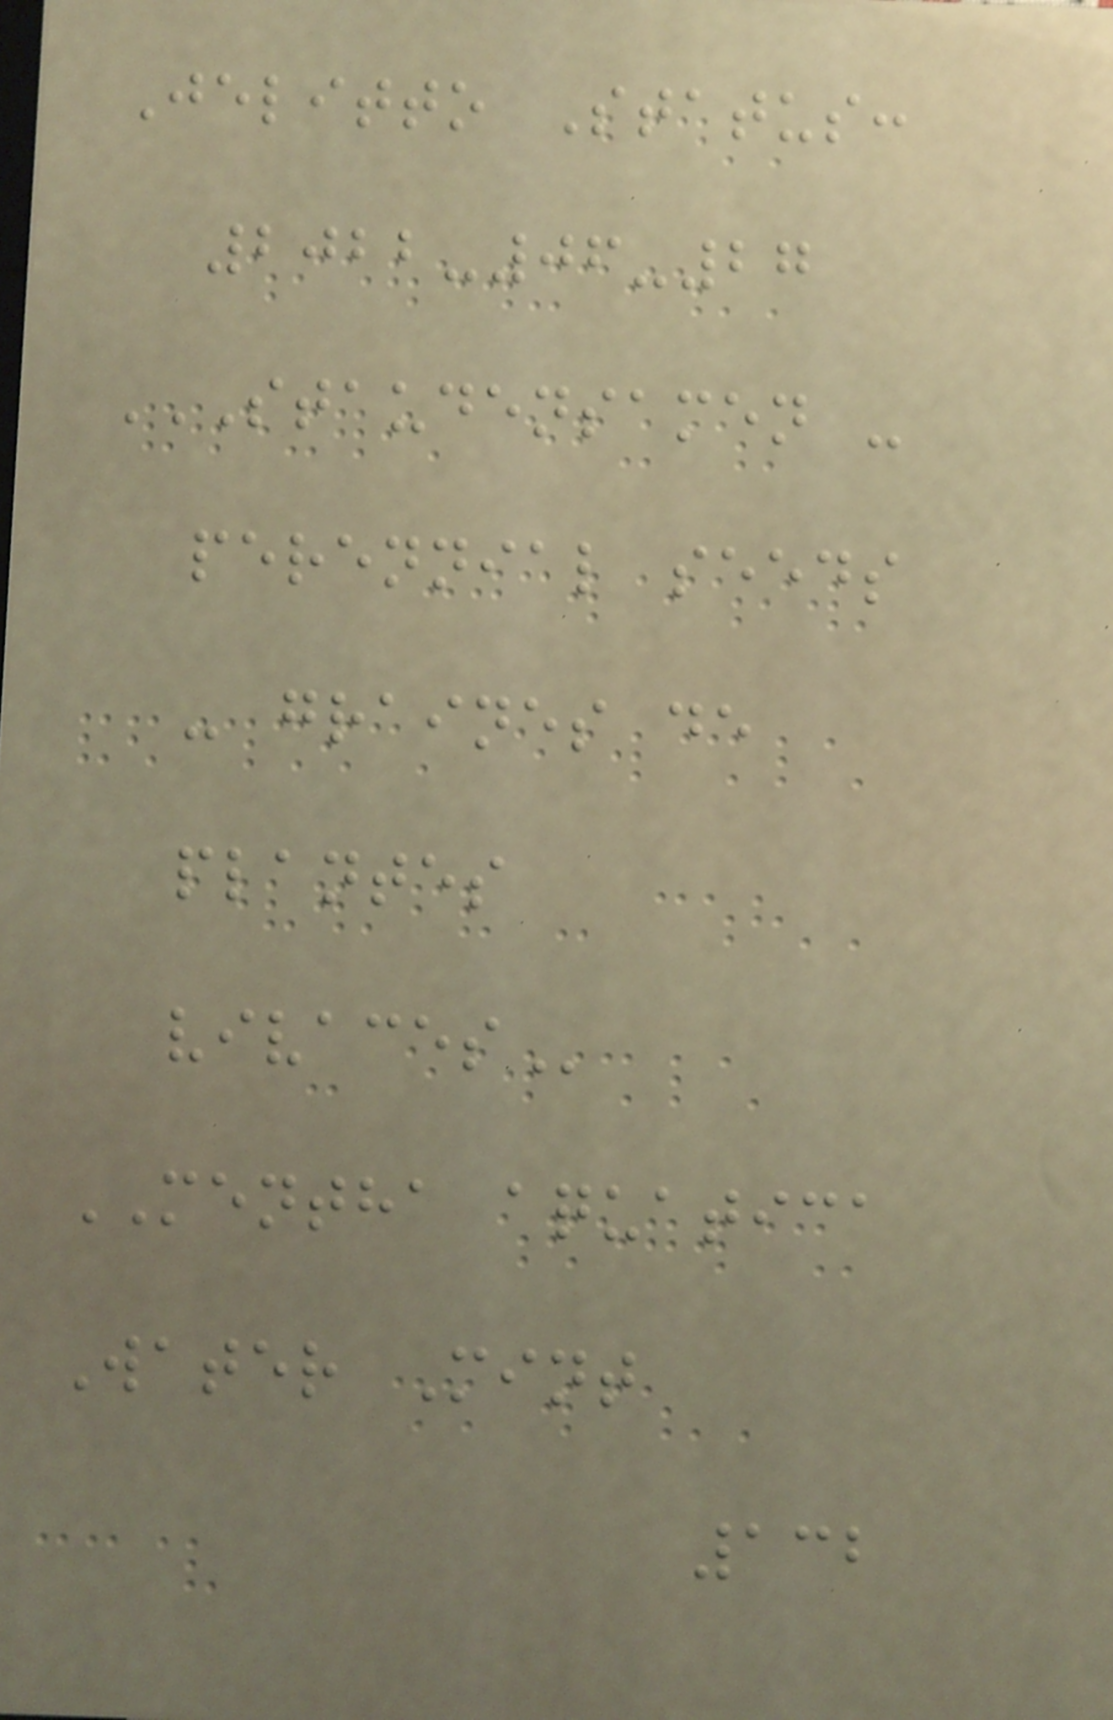Jelitto Status:
2022-06-27
STAUDENSAMEN -
PERENNIAL SEEDS
- GRAINES DE
PLANTES
VIVACES
MENTHA aquatica
Water Mint
132
